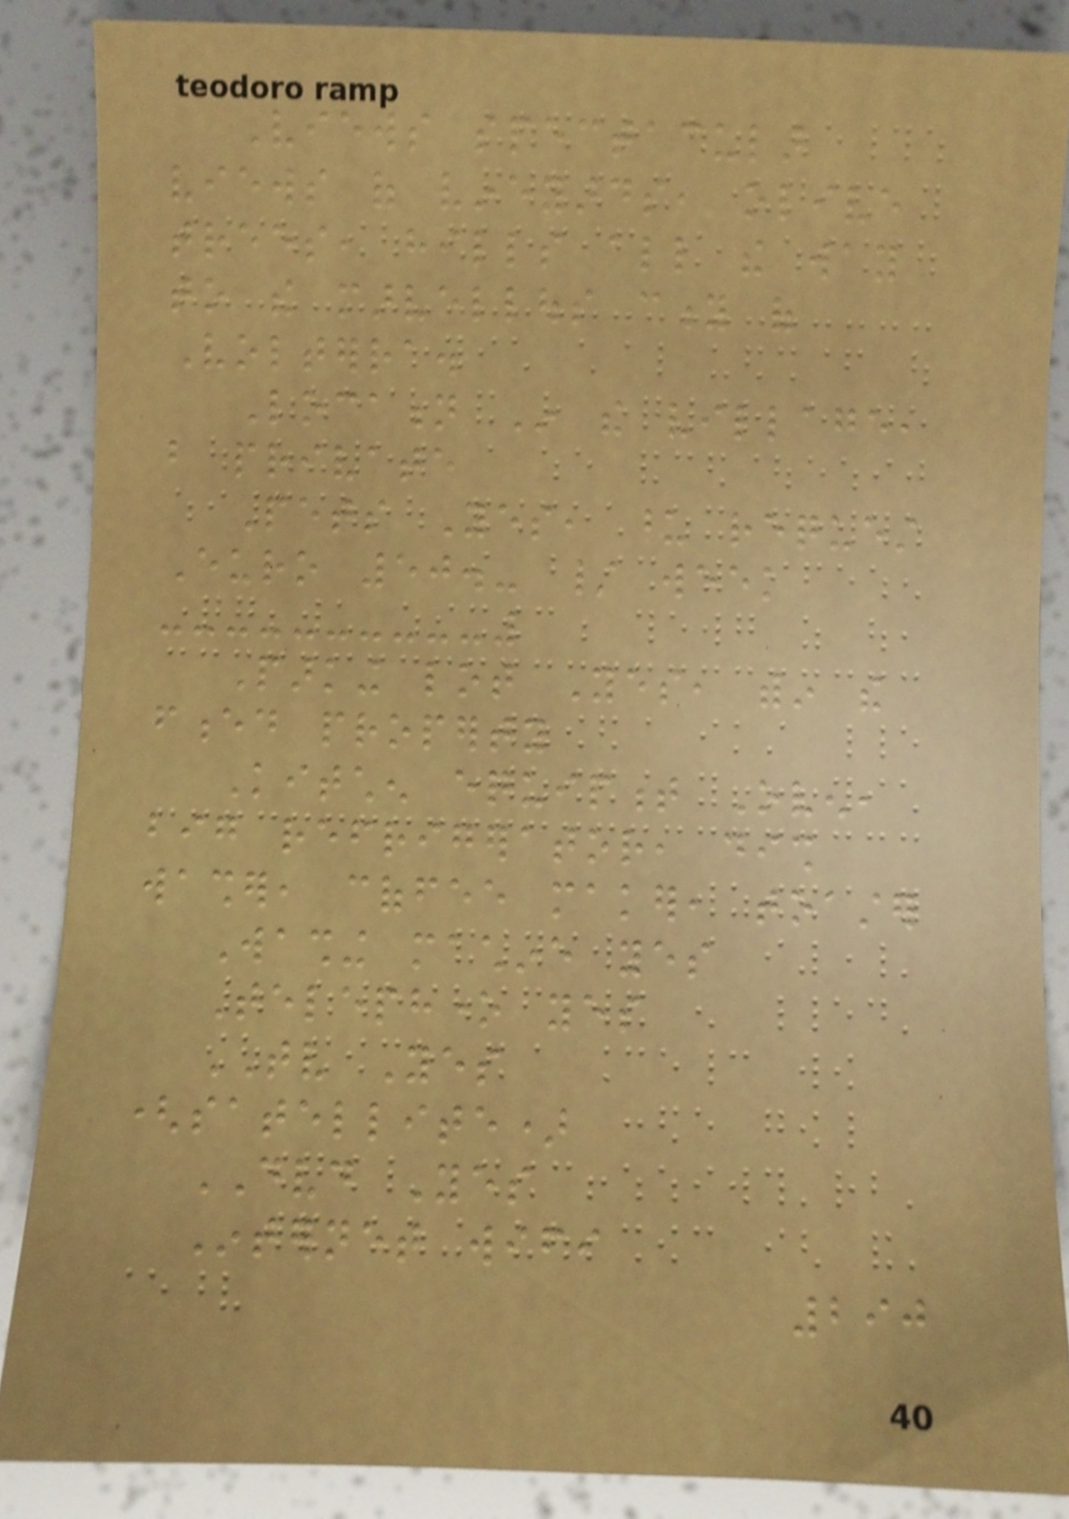Views spectacular
views of vineyards, olive
trees, hills all the way
to the marvellous city of
Volterra.
Location In the village,
but private
Pets Yes, upon request
Euro 50.- / week
Parking lot Yes, within the
fenced property
Kitchen equipment Oven,
big refrigerator, dish
washer, coffee maker, toaster
Washing machine yes
Telephone yes
TV Yes
(satellite)
DVD Yes
Internet wifi
290
